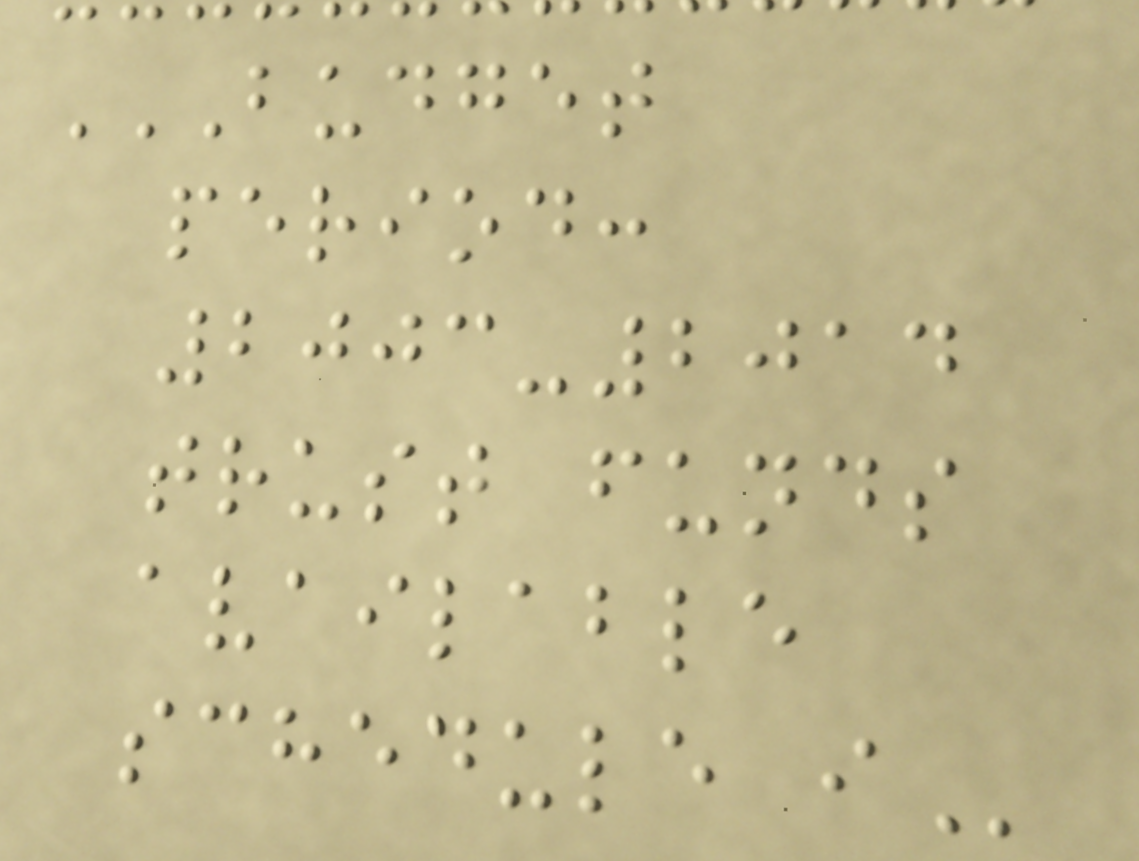BUDGET
PERIOD:
2003-2014
TRUST FUNDS
AVAILABLE
SCHEDULE I
